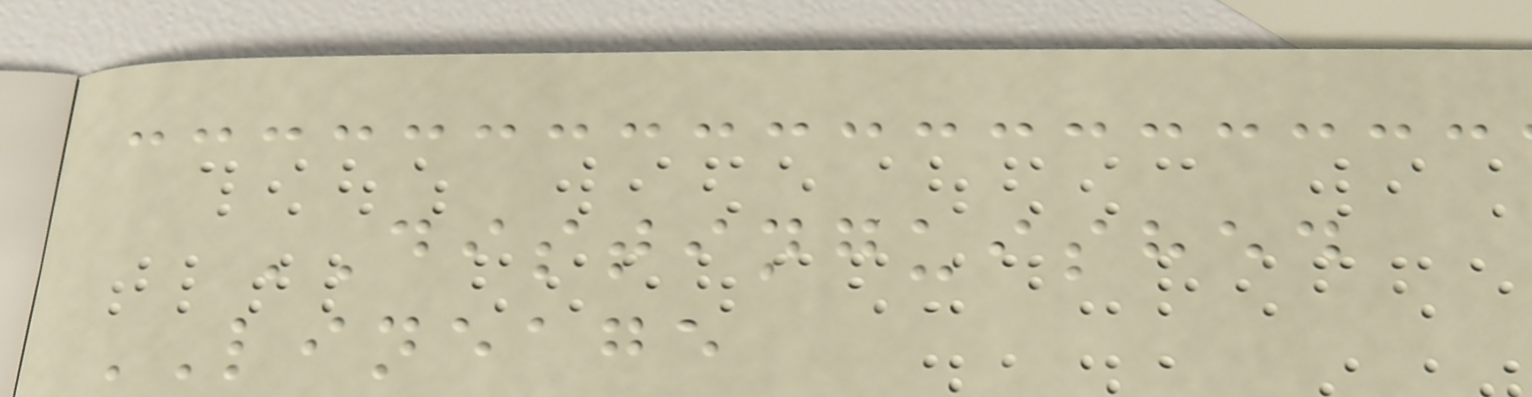DISTINGUISHED
LINEAGE
